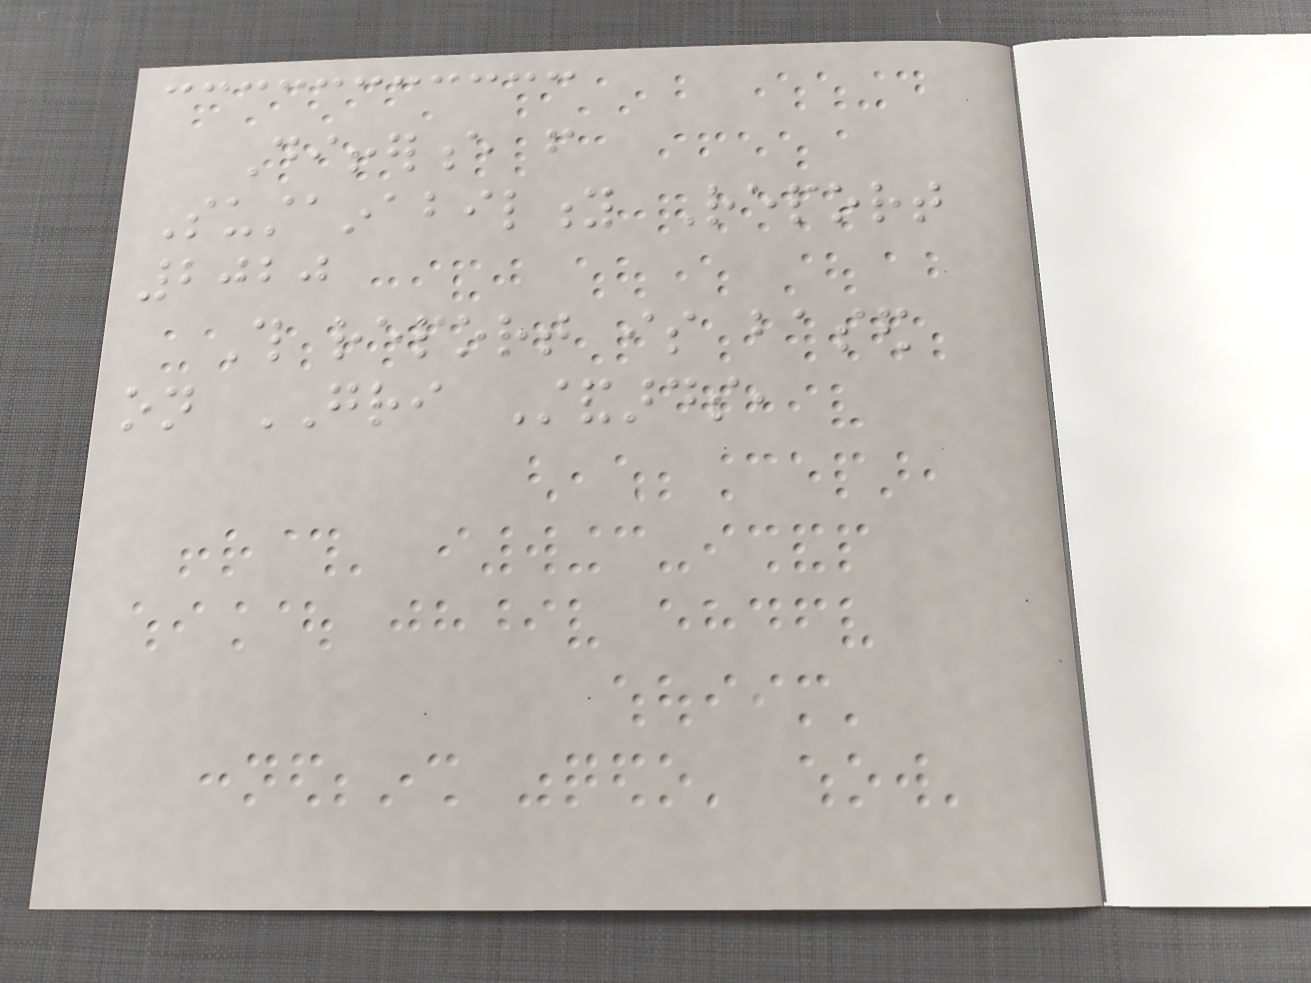Difference from
Sustainability Report
2020
This report is based
on GRI Standards,
